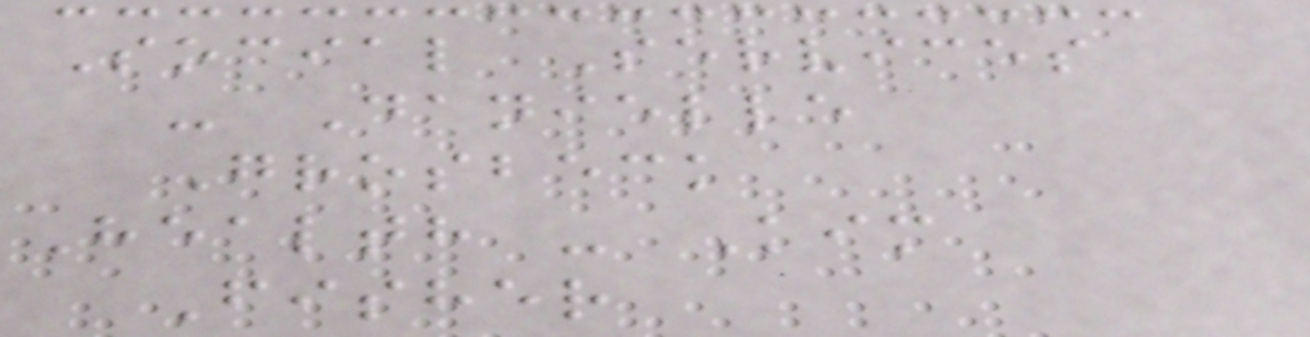Social Services
- Danielle
Grosbeck
Health - Kim
Fisher
